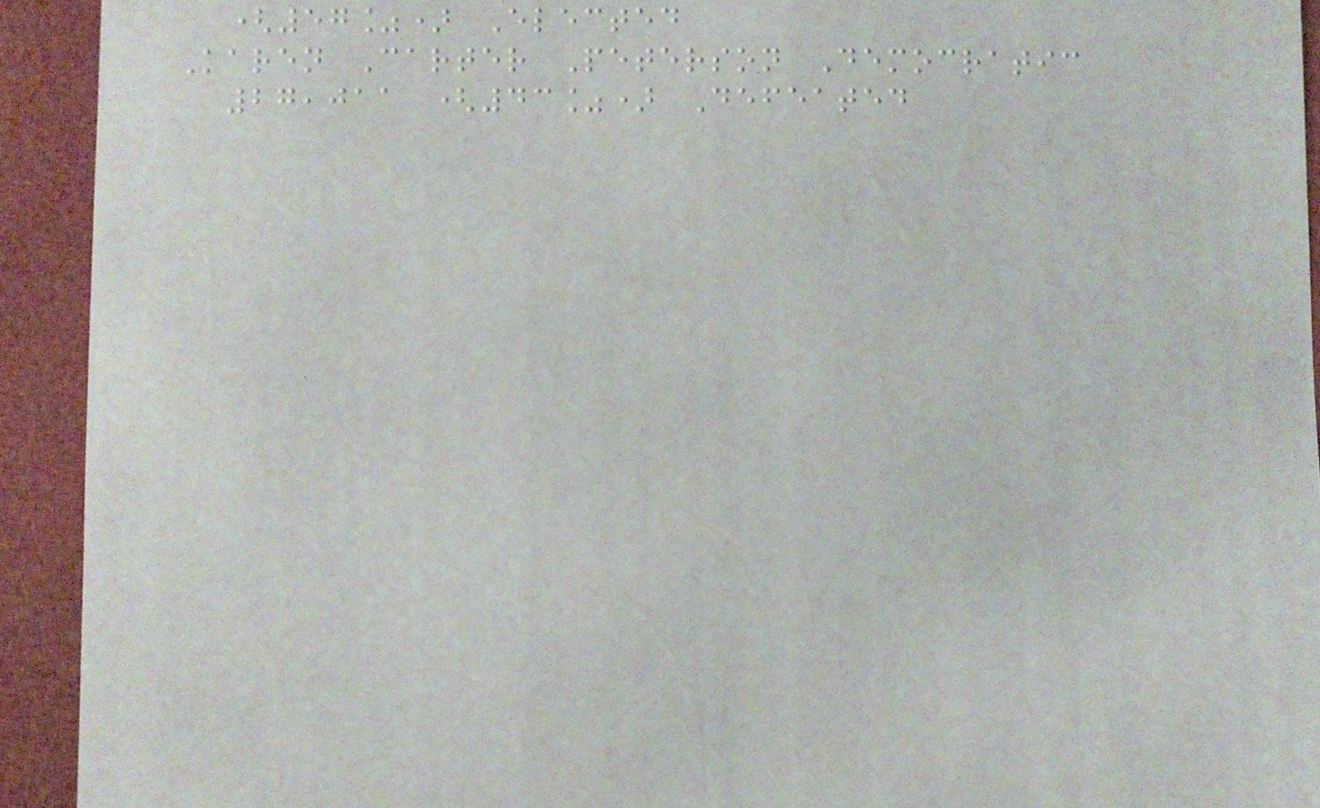(57%) Elected
Karen Carter Peterson Democratic
27,011 (43%) Defeated
